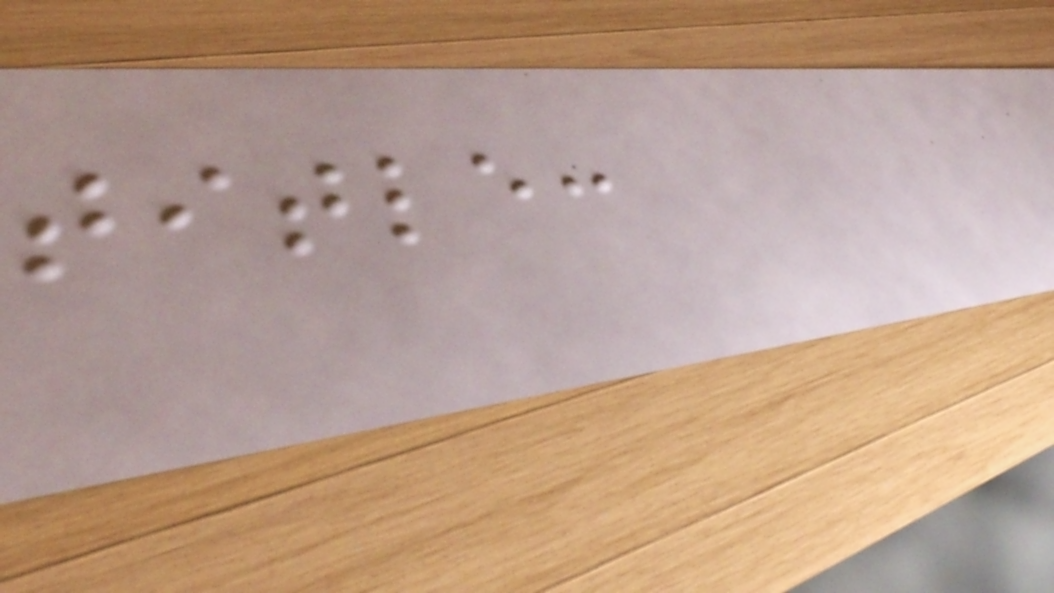title:
